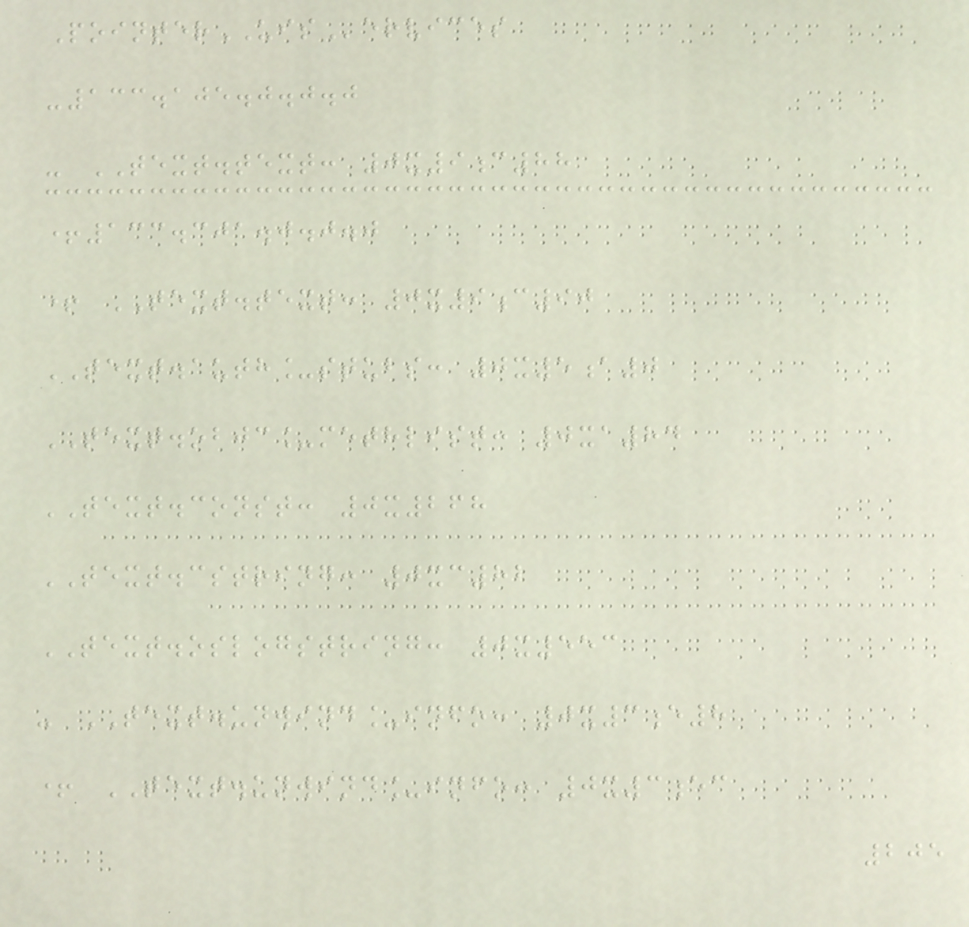PointerUIServices
-133.105.0.0.0
- TEXT.text: 0x9c88
+133.301.0.0.0
+ TEXT.text: 0x9c90
TEXT.auth_stubs: 0x5a0
TEXT.objc_methlist: 0xa84
TEXT.const: 0x268
TEXT.cstring: 0xc82
TEXT.oslogstring: 0x553
- TEXT.unwind_info: 0x3e8
+ TEXT.unwind_info: 0x3ec
205
